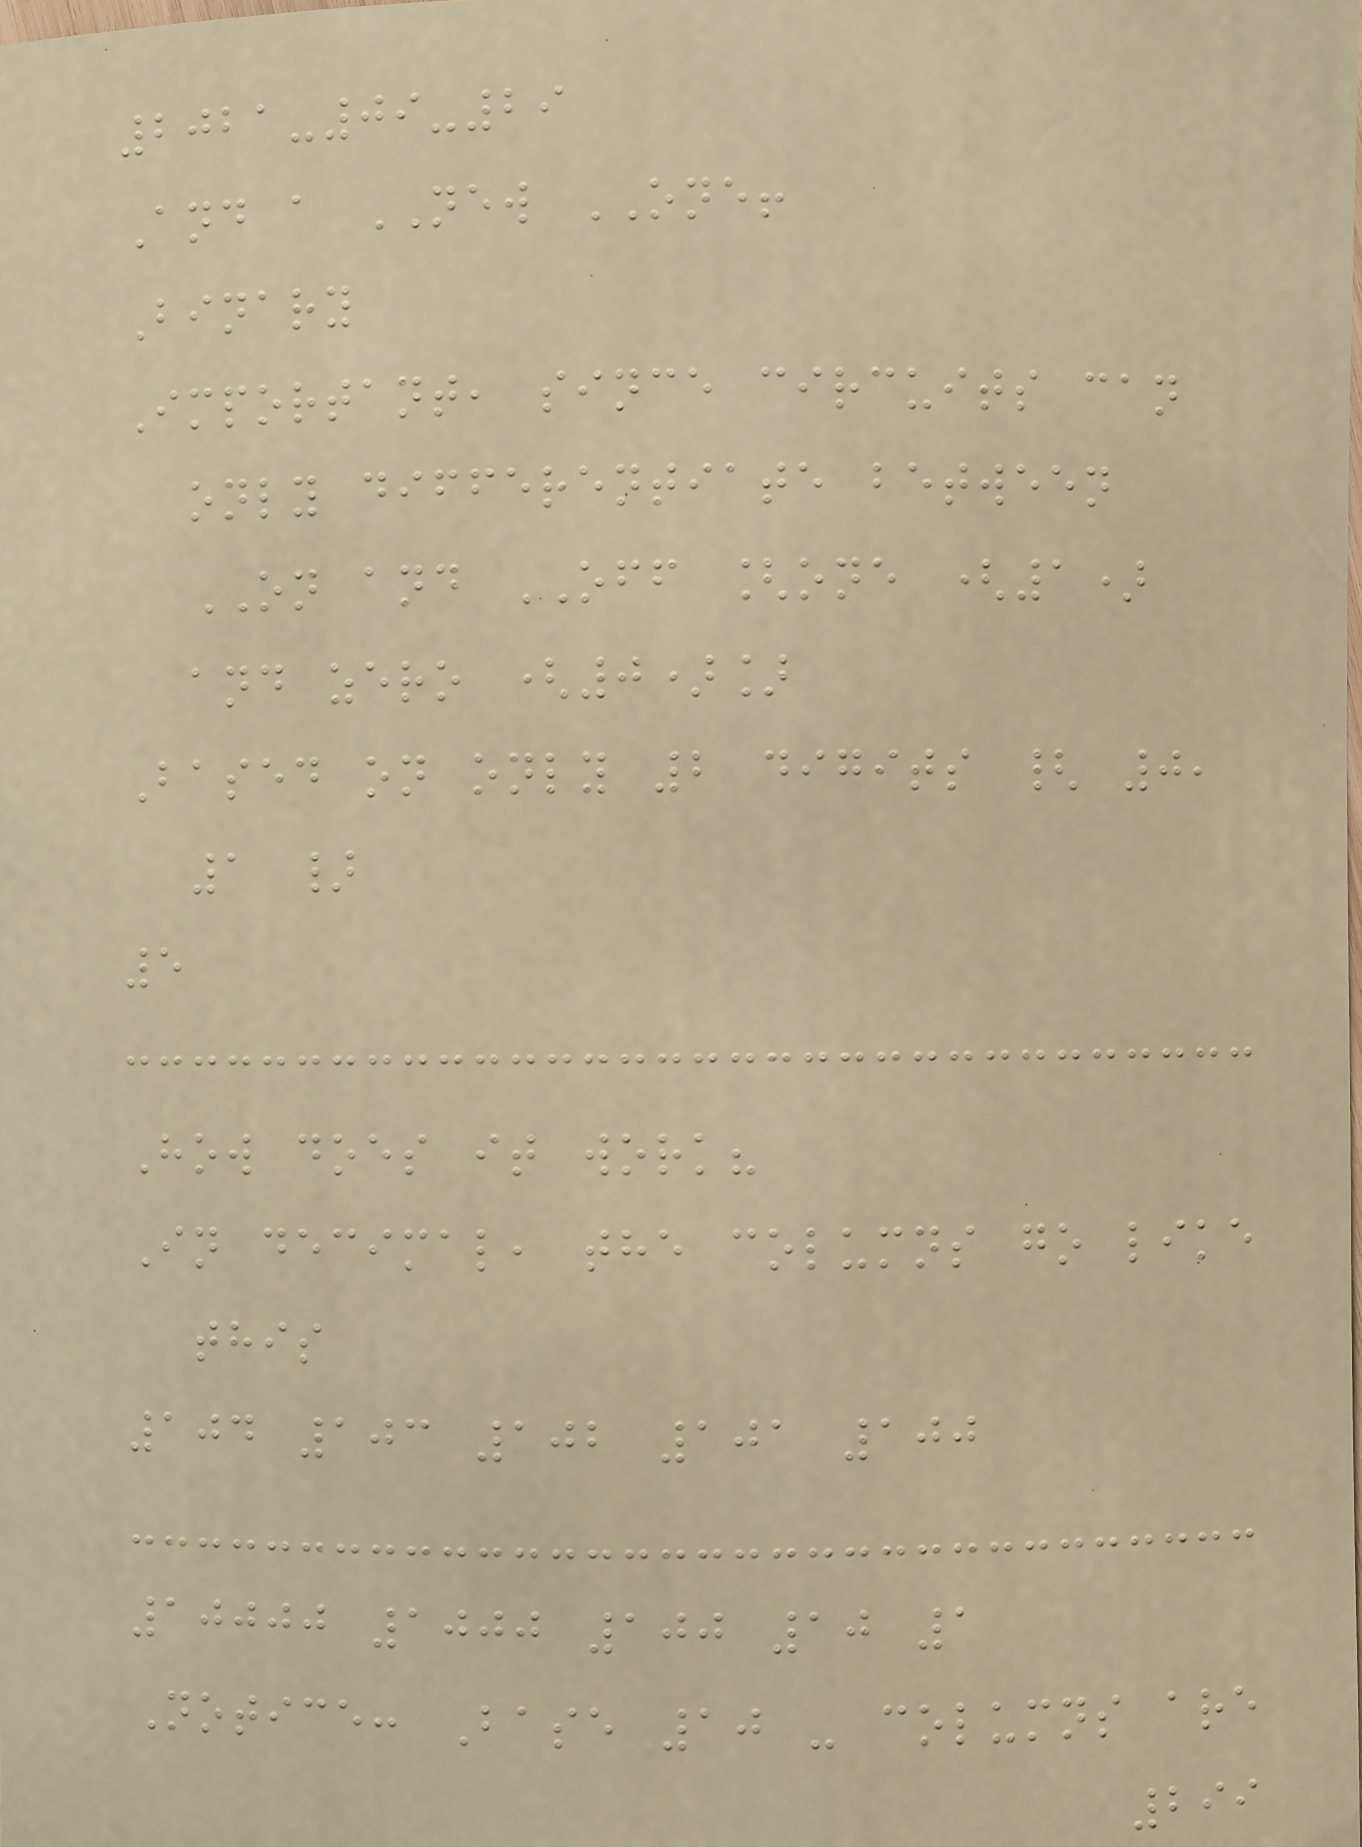2021-09-29
And a NEW ONE!
Binary
Important, since circuits can
only differentiate between
ON and OFF [one (1)
and zero (0)]
Based on only 2 digits { 0,
1 }
5
How does it work?
In decimal, the columns go like
this
104 103 102 101 100
10000 1000 100 10 1
Notice: Base 10 - columns are
299
